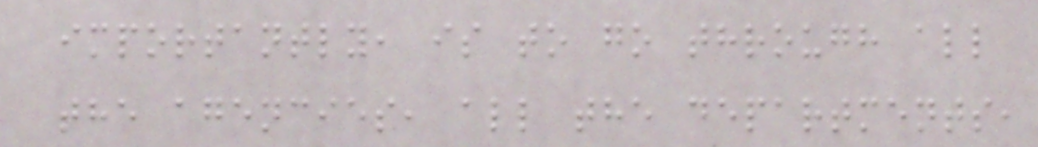importantly, is to go through all
the agencies, all the departments,
